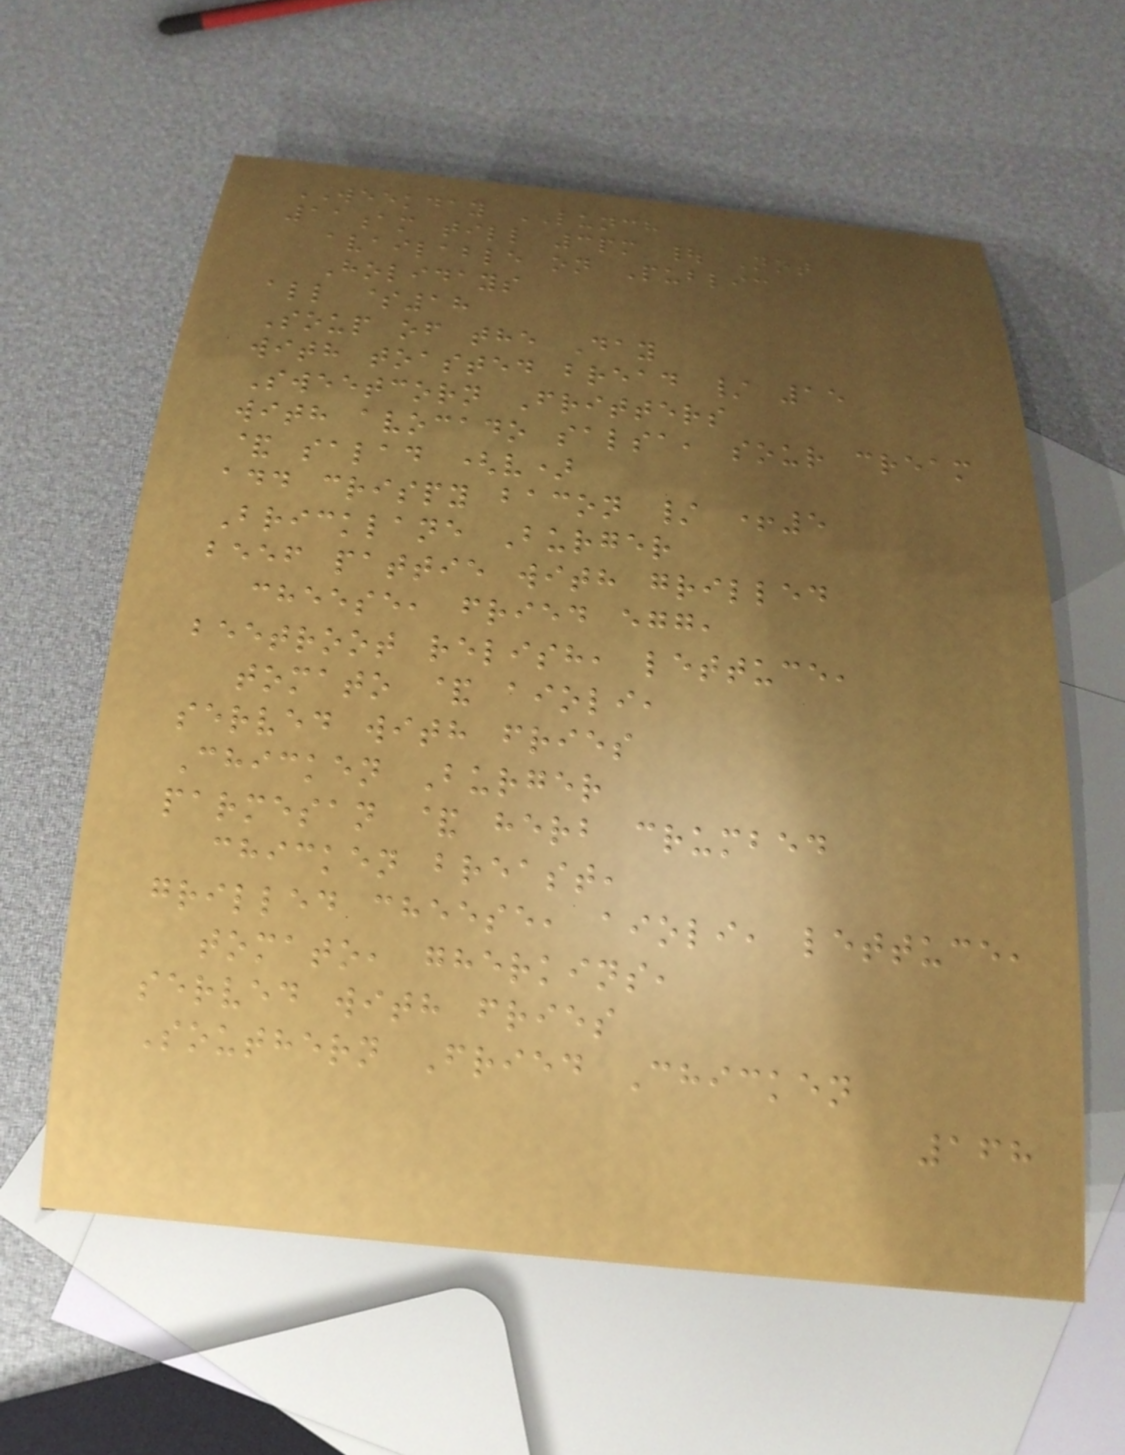WEEKDAY LUNCH
11am till 3pm | Not
available on Public
Holidays
all $18
Soup of the Day
with toasted bread / 15
Sweetcorn Fritters
with avocado salsa, sour cream
& salad (v)
add crispy bacon / +5
Bricklane Burger
beef pattie with grilled
cheese, fried egg,
beetroot relish, lettuce,
tomato & aioli,
served with fries
Chicken Burger
parmesan & herb crumbed
chicken breast,
grilled cheese, aioli, lettuce,
tomato, gherkins,
served with fries
Southern Fried Chicken
168
